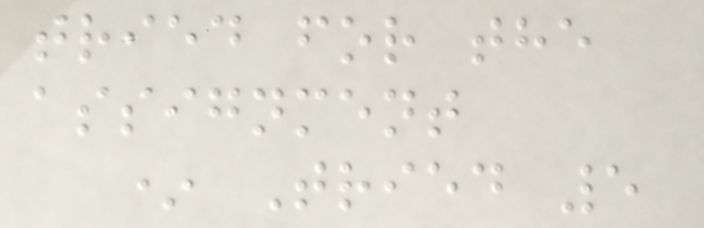tried for the
assignment
* Tried 5
